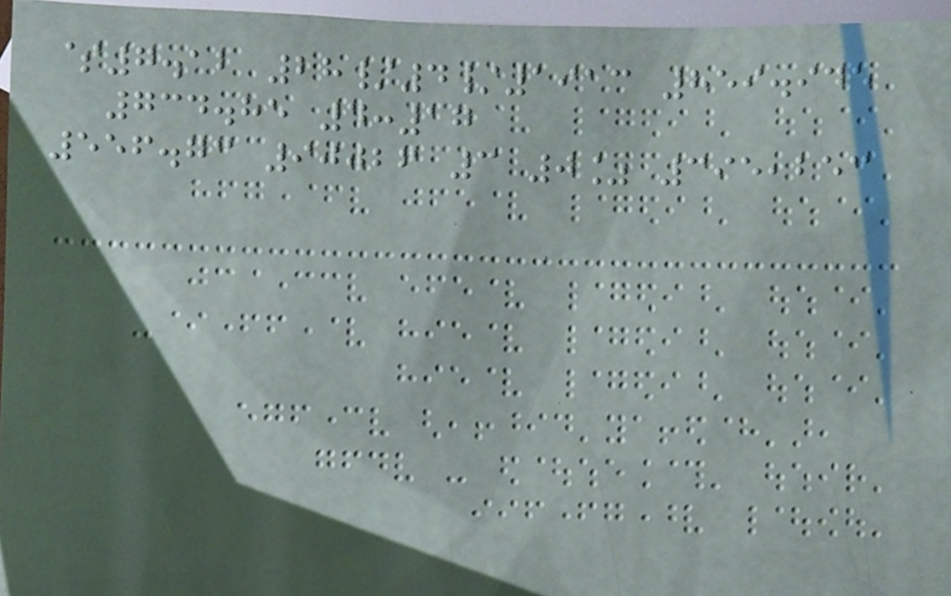$7.12 28/4/1913 859.945
734.85 4:17
556.73 90026 3 0% 395,253
